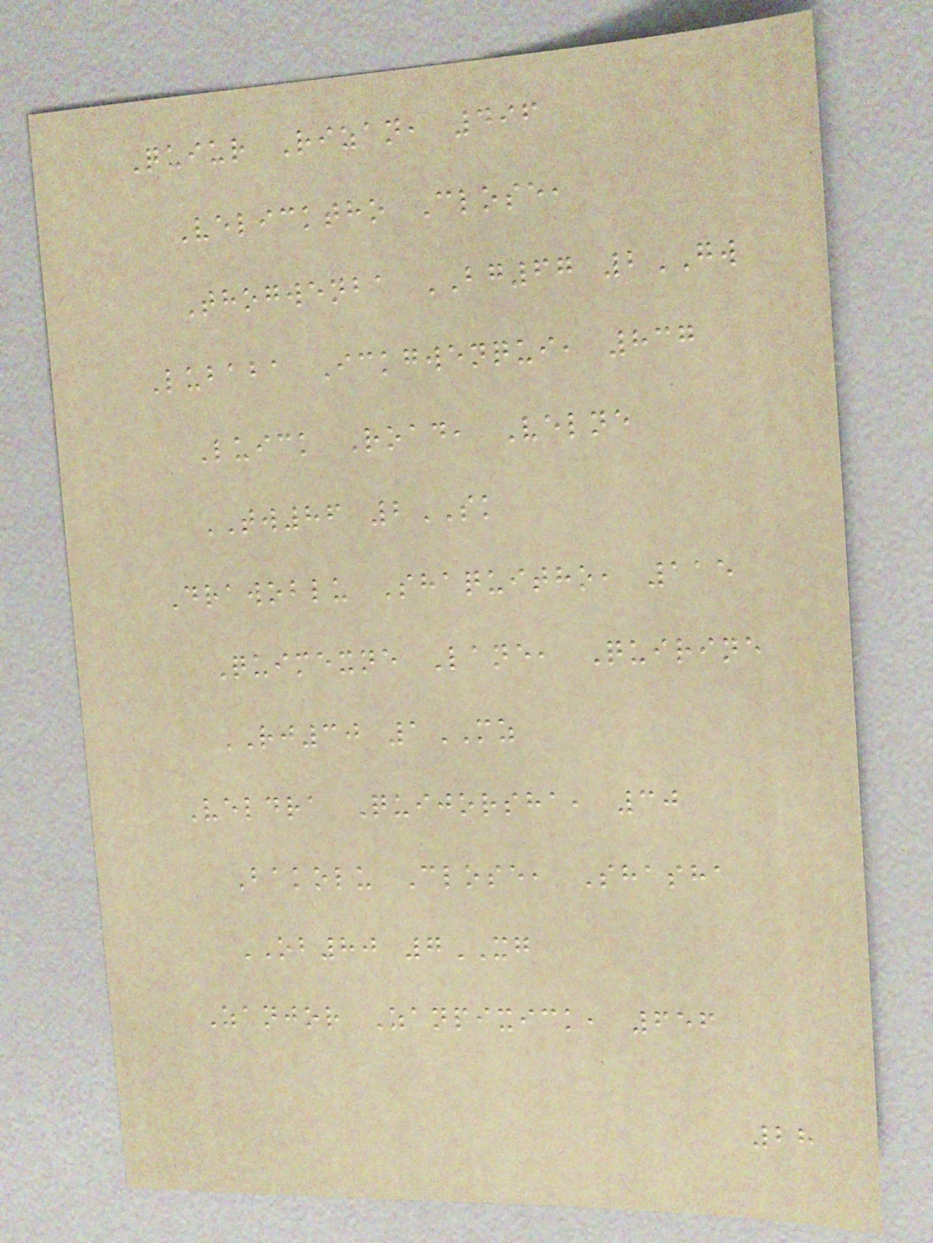Quiur Rizan, 496
Velicktho Close,
Thogwenba BG67 2GW
Lubaba Ickgwenqui, 837
Luick Road, Velne
TW86 2SK
Drawoblu Shaquitho, 115
Quimexne Lane, Quirine
RJ30 1MZ
Veldra Quijorsha, 30
Bakolu Close, Shasha
OB80 7XG
Zanjor Zanpixick, 656
28
